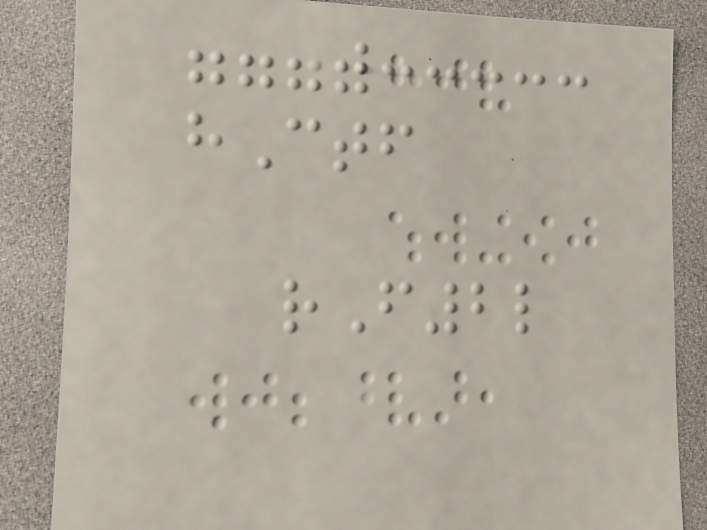hCtf
rF2l
